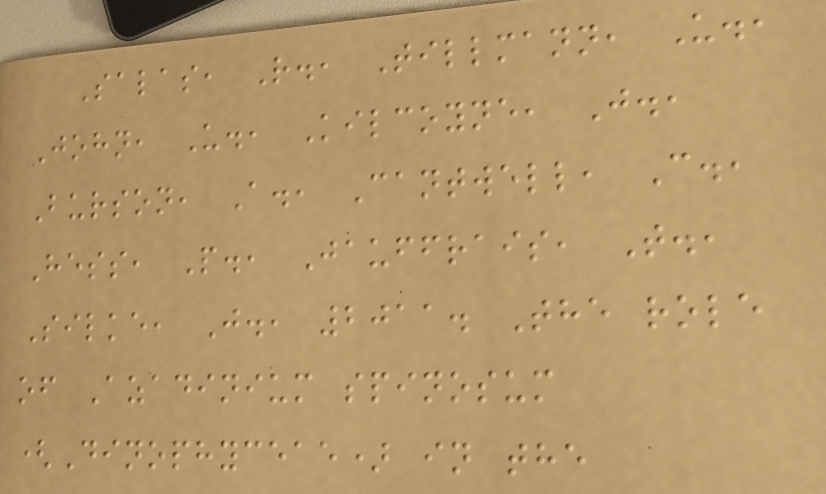Salas, R., Tillmann, U.,
John, U., Kilcoyne, J.,
Burson, A., Cantwell, C.,
Hess, P., Jauffrais, T.,
Silke, J., 2011. The role
of Azadinium spinosum
(Dinophyceae) in the
